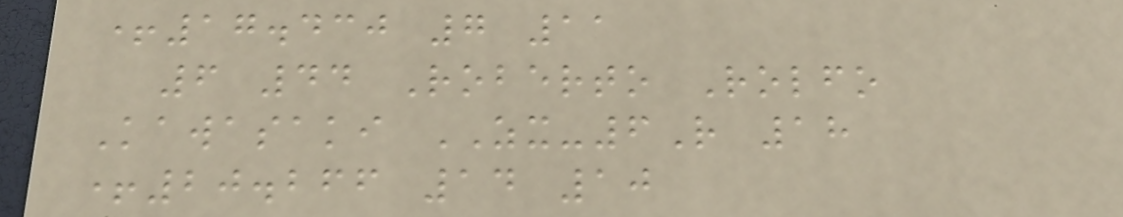+17.430 7 11
6 44 Roberto Rolfo
Kawasaki ZX-6R 18
+20.266 14 10
